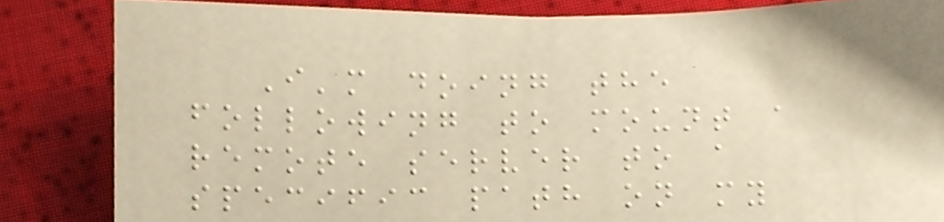I'm doing the
following to mount a
remote server to a
specific path on my
